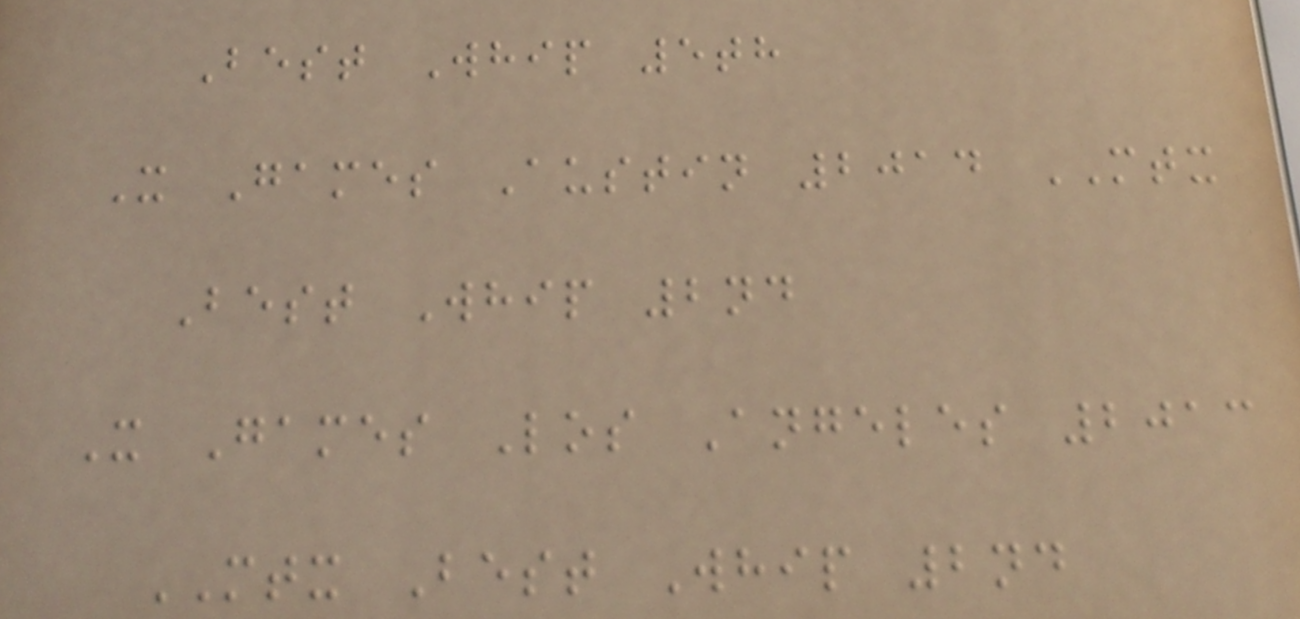Best Whip 5th
X Games Austin 2014 MTX
Best Whip 2nd
X Games Los Angeles 2013
MTX Best Whip 2nd
